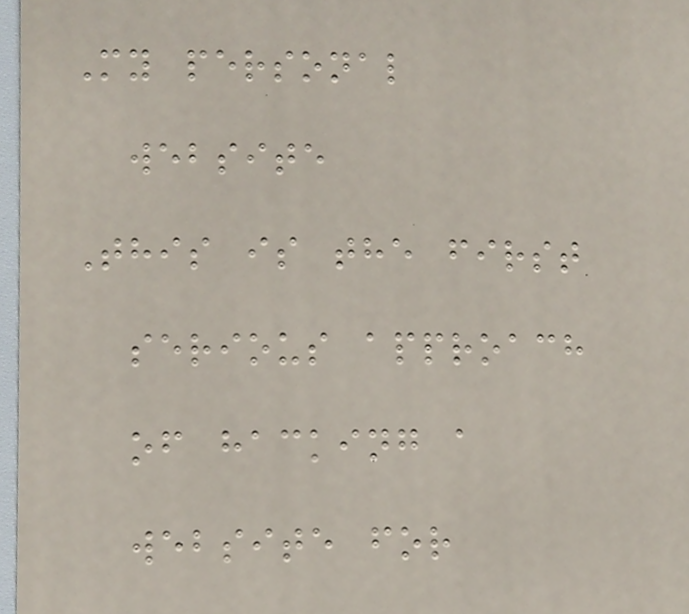My personal
website
This is the first
serious approach
of hacking a
website for
